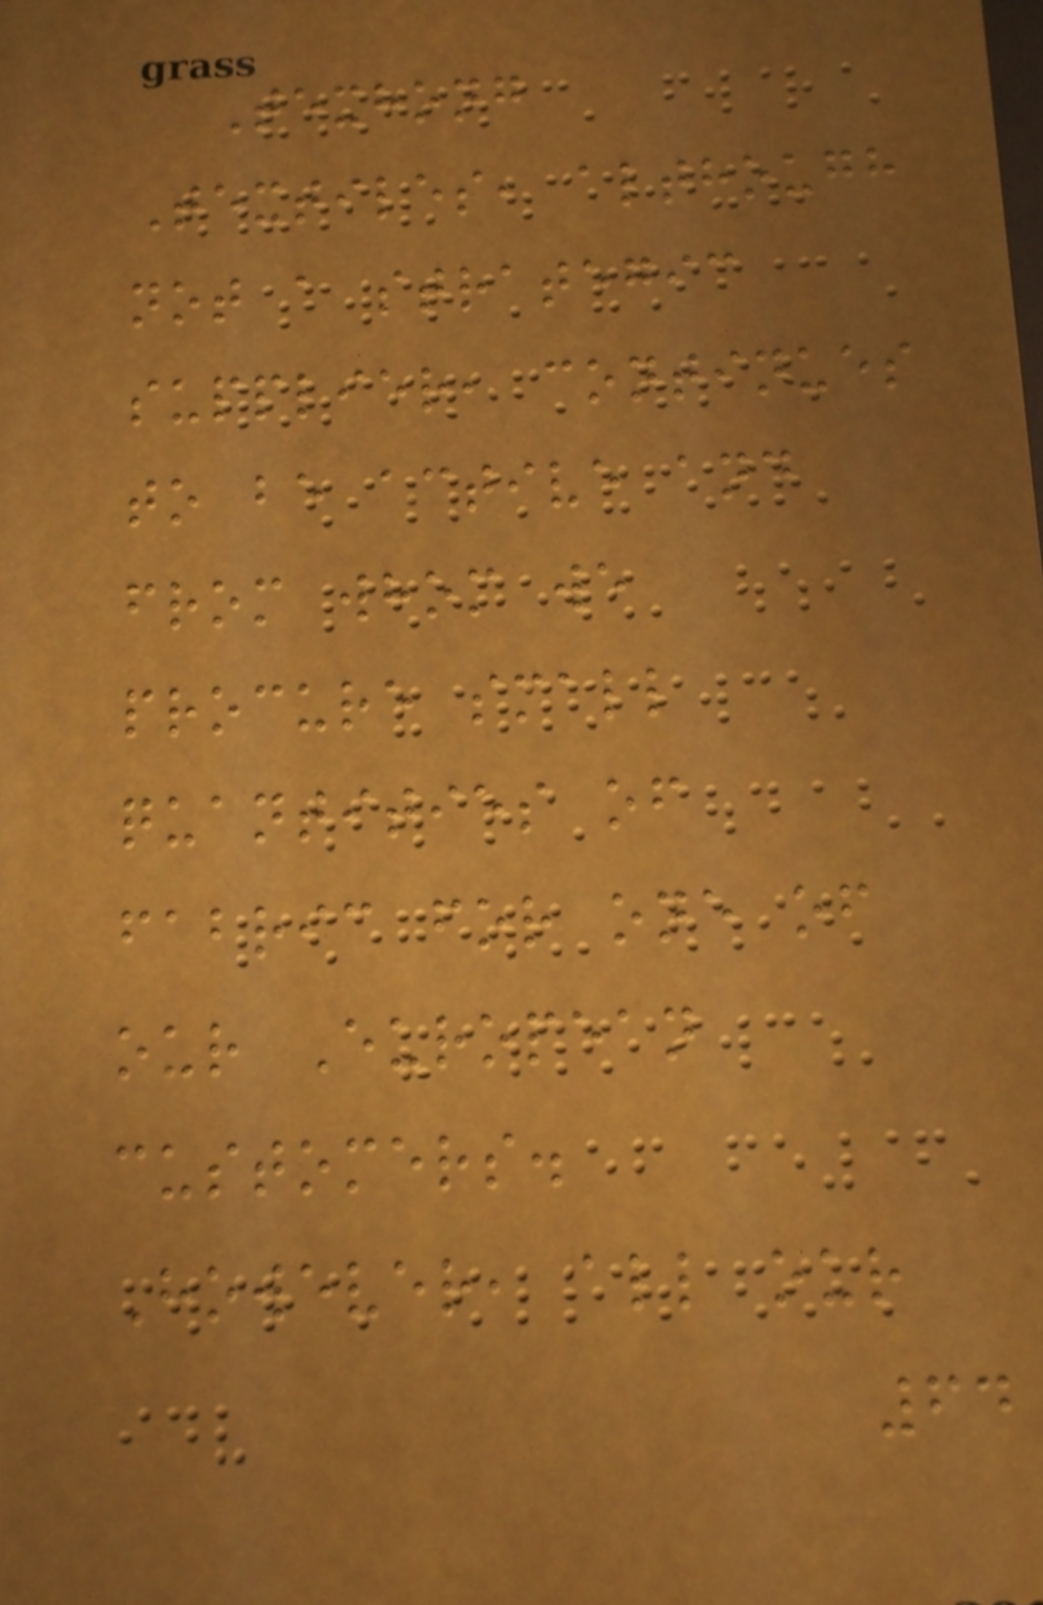Texhong
Textiles, although
not a strategic
supplier, continues
to be active and
from whom we
procure small
quantities of
fabric for one of
our European
customers.
However, all our
64
